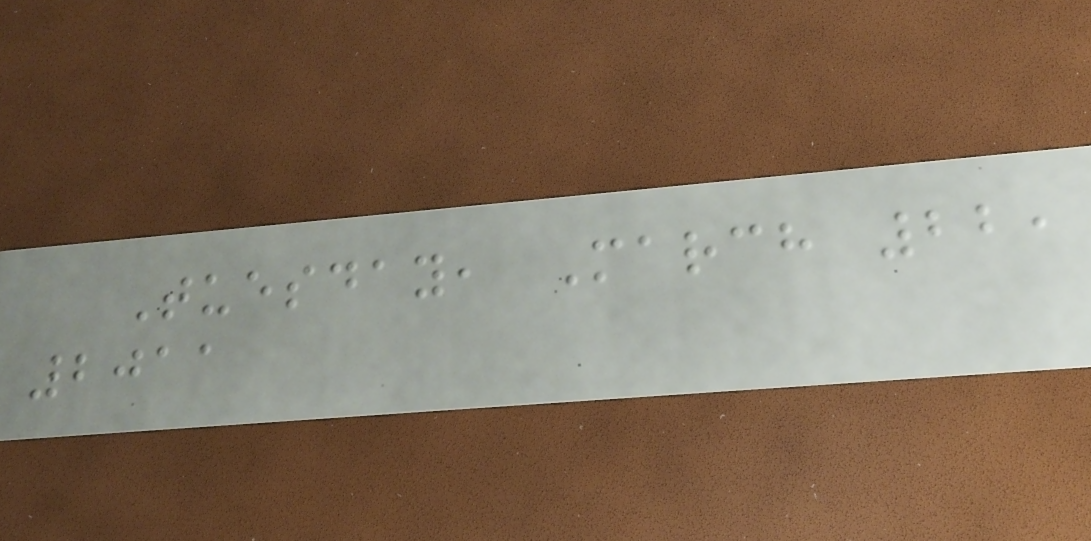Tuesday, March 22,
2011
